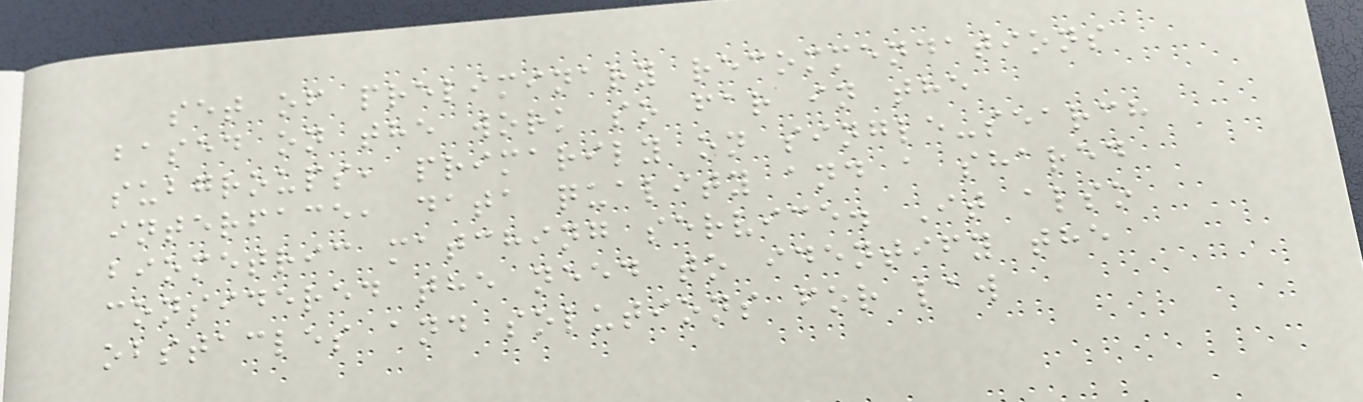set of preliminary recommendations
based on the work so far in the
subgroups, primarily on single-search
interface, data quality and a shared
biometric matching service. It also
considered the need to identify the
obstacles and solutions for law
